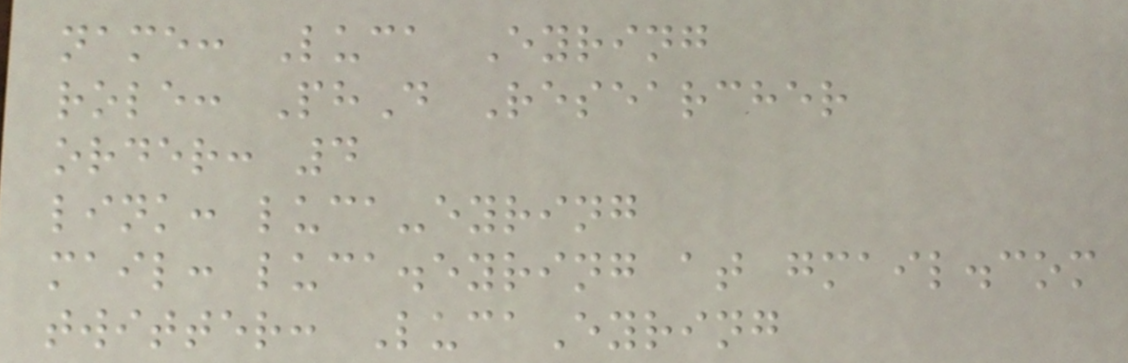name: Luca Eyring
role: PhD Researcher
order: 4
link: luca-eyring
mail: luca.eyring at gmail.com
twitter: LucaEyring
